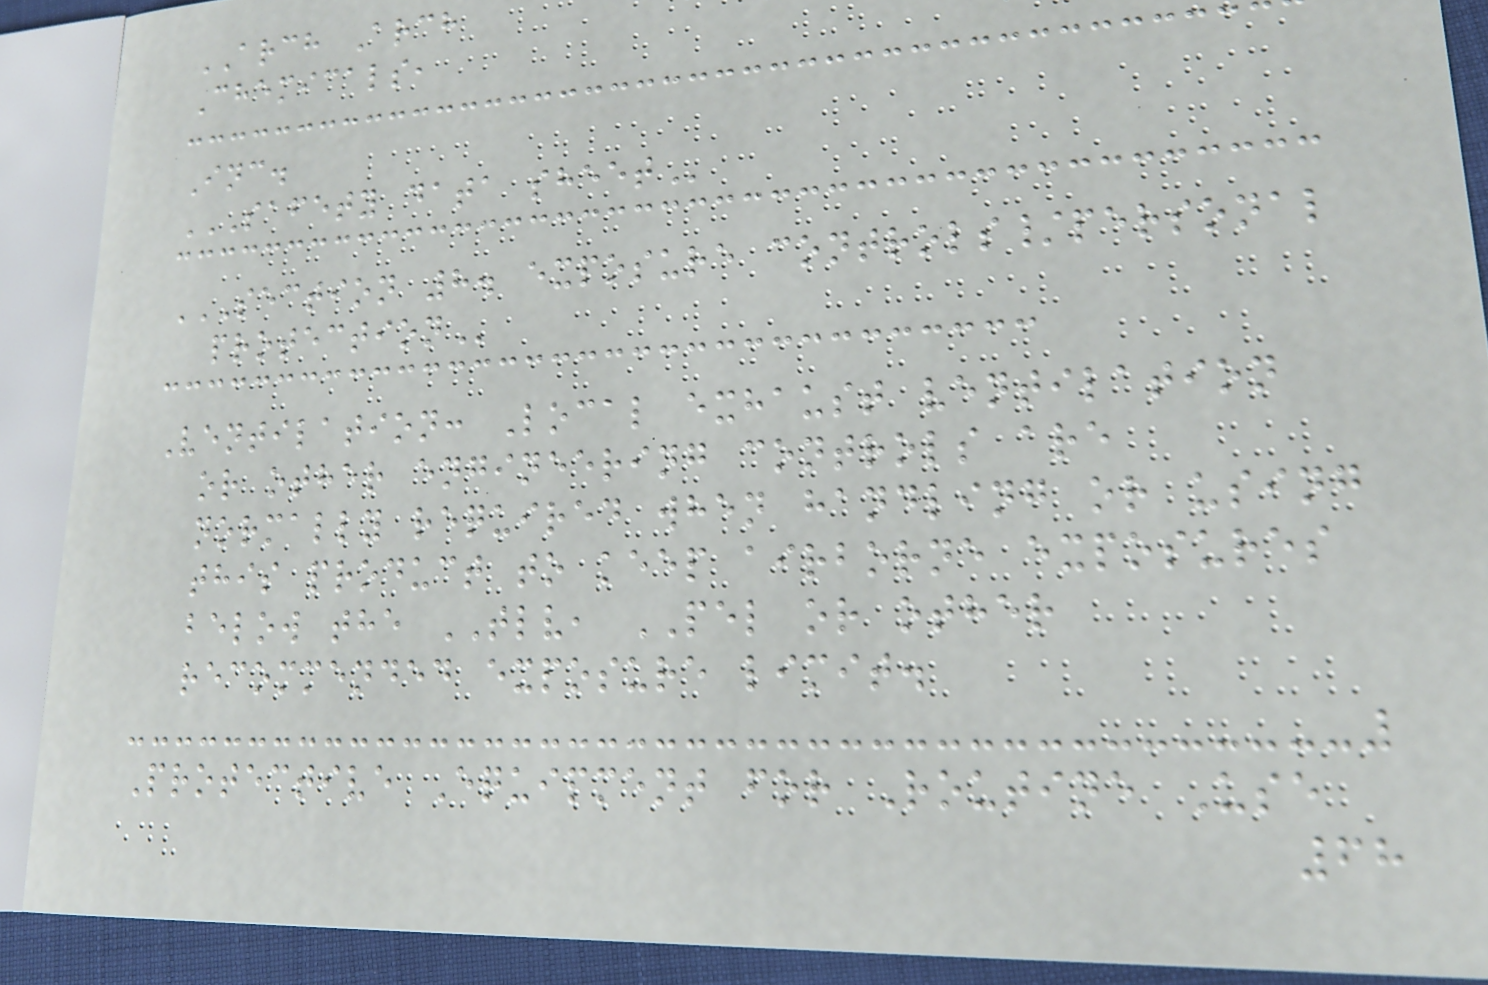ARCH Arch
Chemicals,
Inc.
SAFETY DATA SHEET
SECTION 8. EXPOSURE CONTROLS/PERSONAL
PROTECTION
Ventilation: Local exhaust ventilation
or other engineering controls are
normally required when handling or using
this product to keep airborne exposures
below the TLV, PEL or other
recommended exposure limit.
Protective Equipment for Routine Use
68
